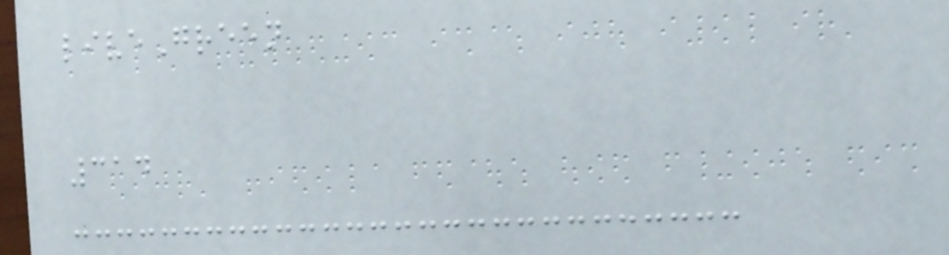liveGreen
314
